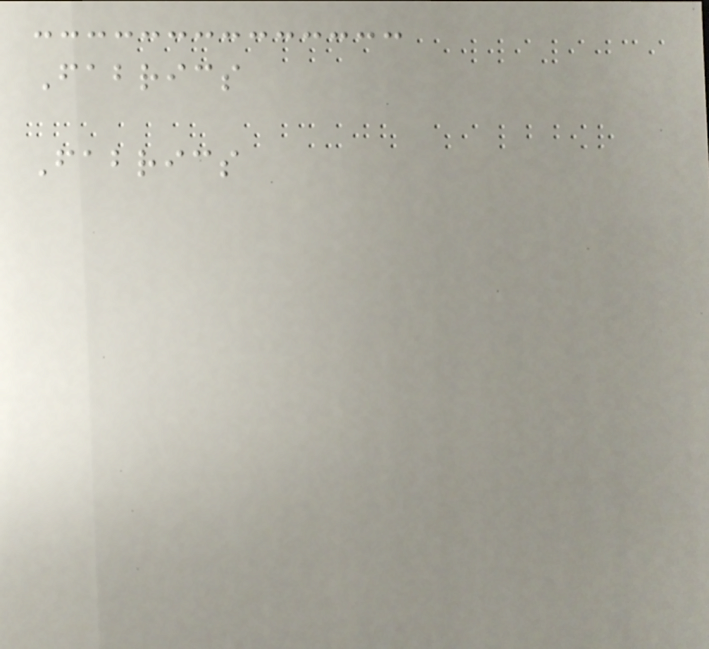Fabrics
Fabrics
